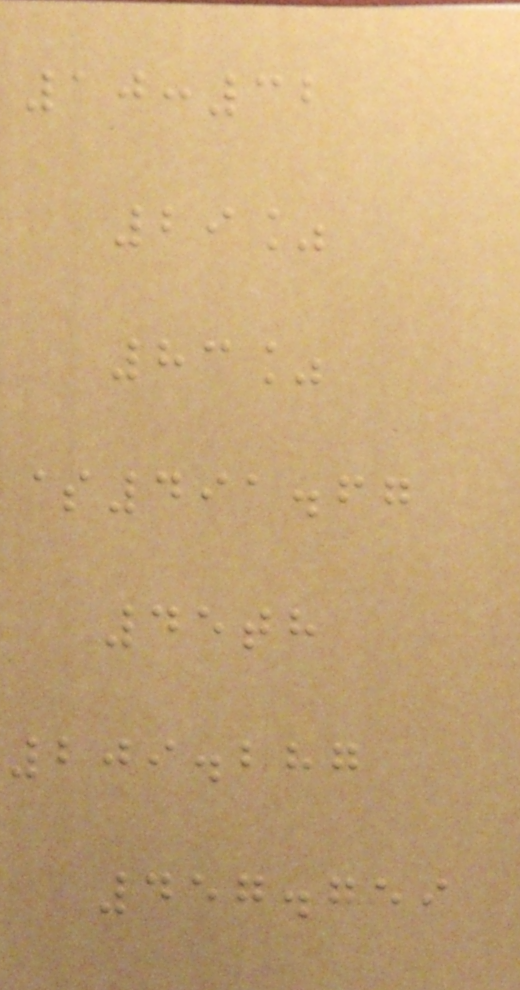10:32
29%
83%
$491.67
45th
209.287
457.759
